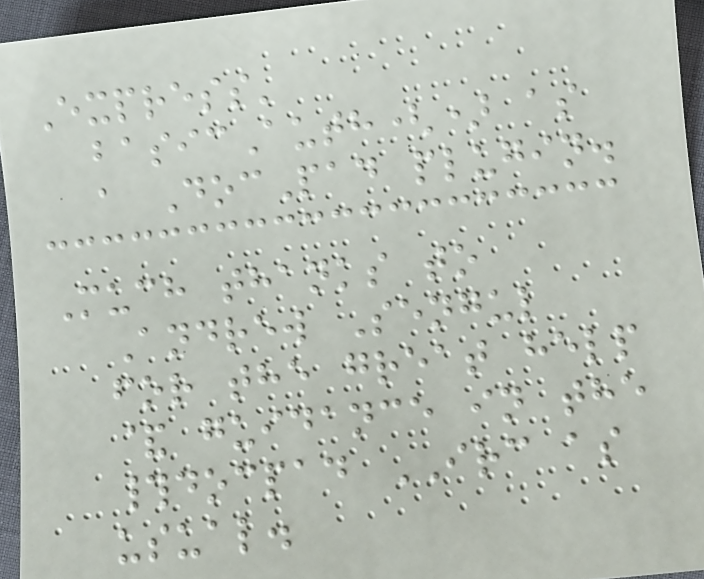Express'
basicAuth() as
a DocPad plugin.
Much thanks to
Andrew Sengul
for the great help
& guidance in the
#docpad IRC as
usual.
